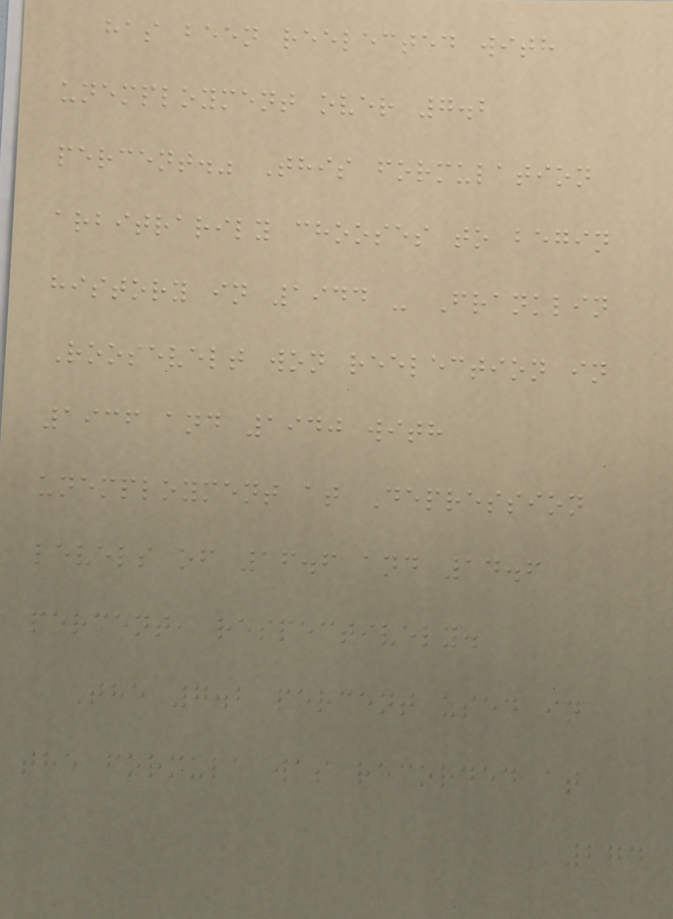has been reelected with
unemployment over 7.2
percent." This formulation
arbitrarily chooses to begin
history in 1944 - Franklin
Roosevelt won reelection in
1936 and 1940 with
unemployment at Depression
levels of 16.6 and 14.6
percent, respectively.
The 7.2 percent used in
the formula was recorded at
274
